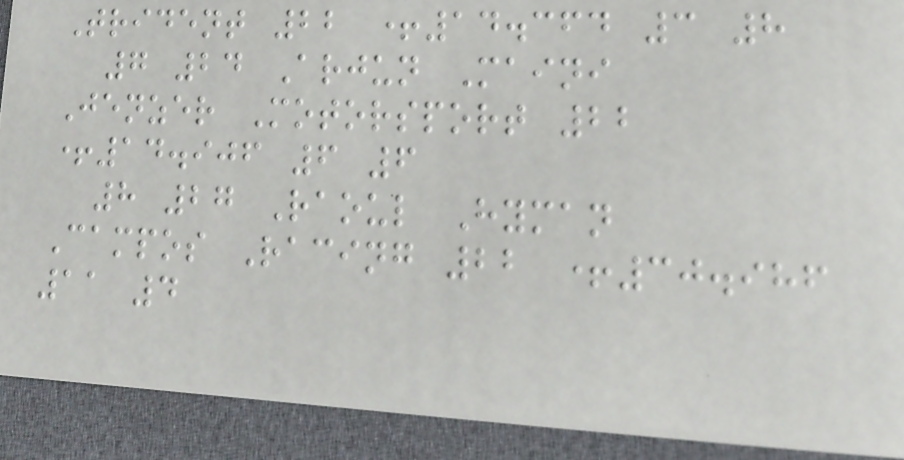Trident 22 +14.364 3 8
7 24 Arjun Maini
Jenzer Motorsport 22
+14.906 6 6
8 27 Raoul Hyman
Campos Racing 22 +30.986
11 4
